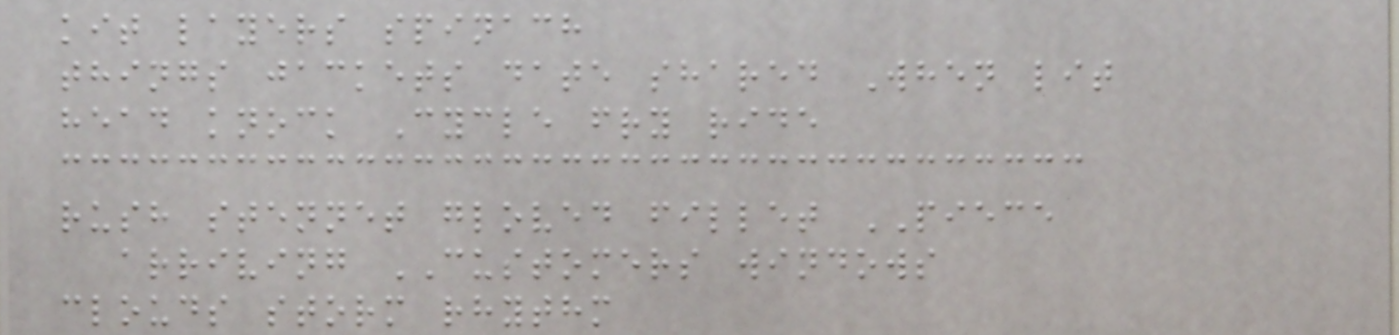kit layers spinach
things jackets date shared When lit
head knock Cycle fry ride
rush stennet gloved fillet PIECE
arriving CUSTOMERS windows
clouds storm rhythm
